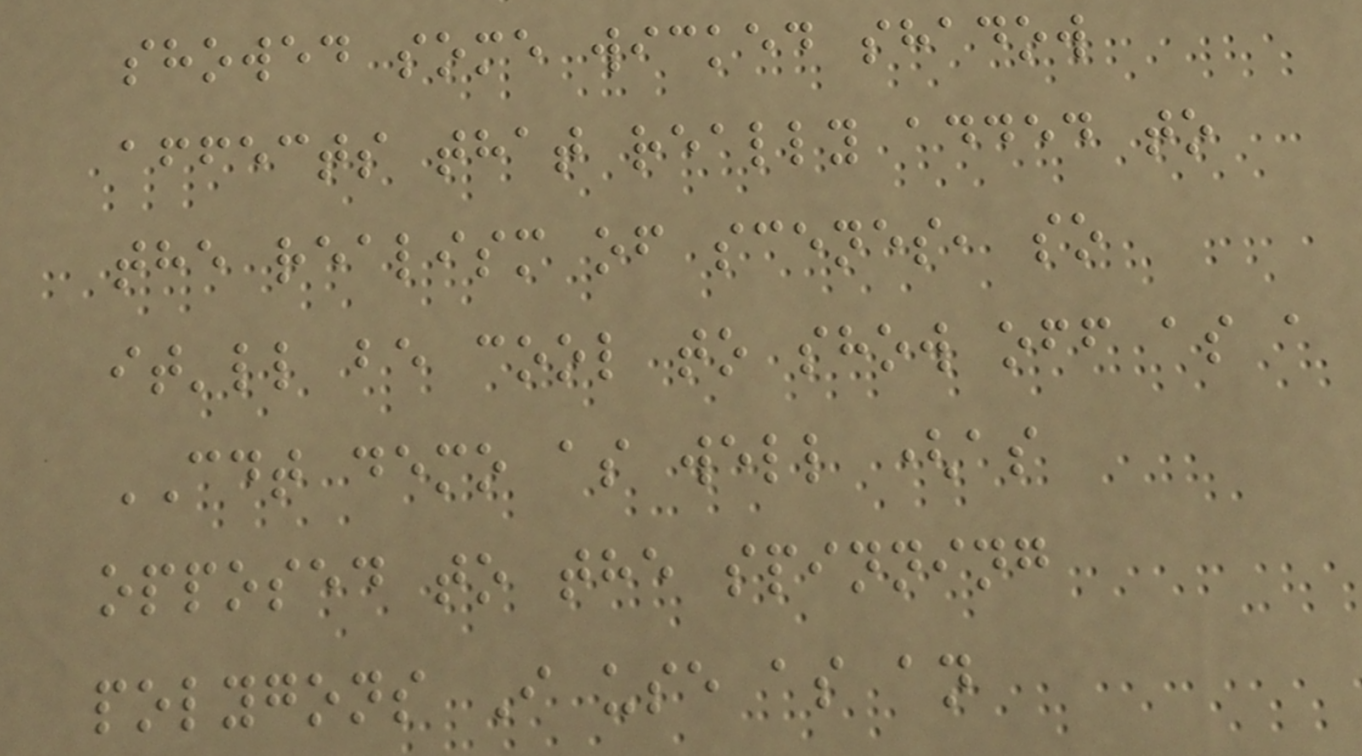showed some wicked shadow
affects that really added to
the realism of scenes, so
it'll be cool to show off as a
CDT demo as well (as
opposed to the spinning
polygons I use as an
